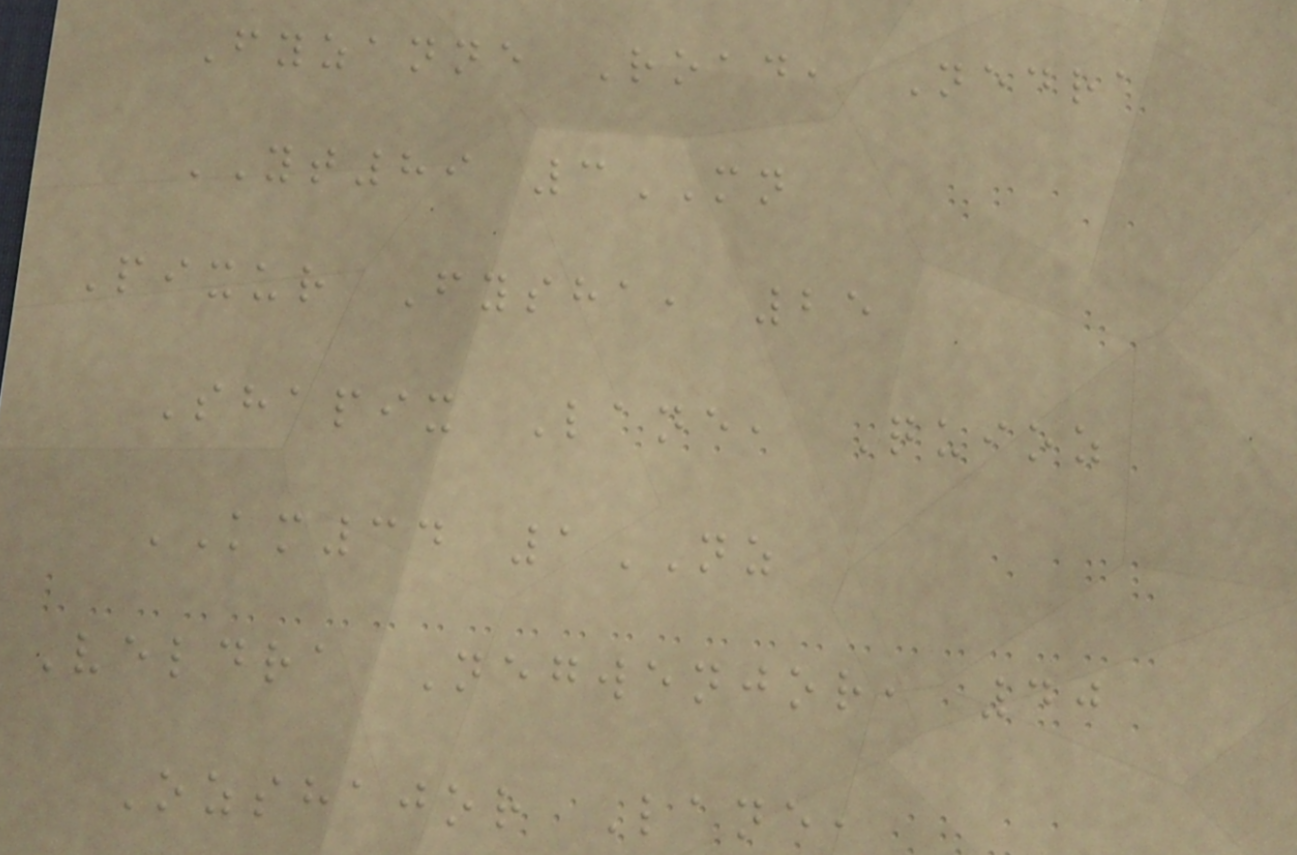Fyzanne Road, Nedra
YT89 3MN
Pixur Fysha, 25
Shapix Lane, Quioz
KM34 1NZ
Veldra Negwenjor, 40
Ozshajor Lane,
